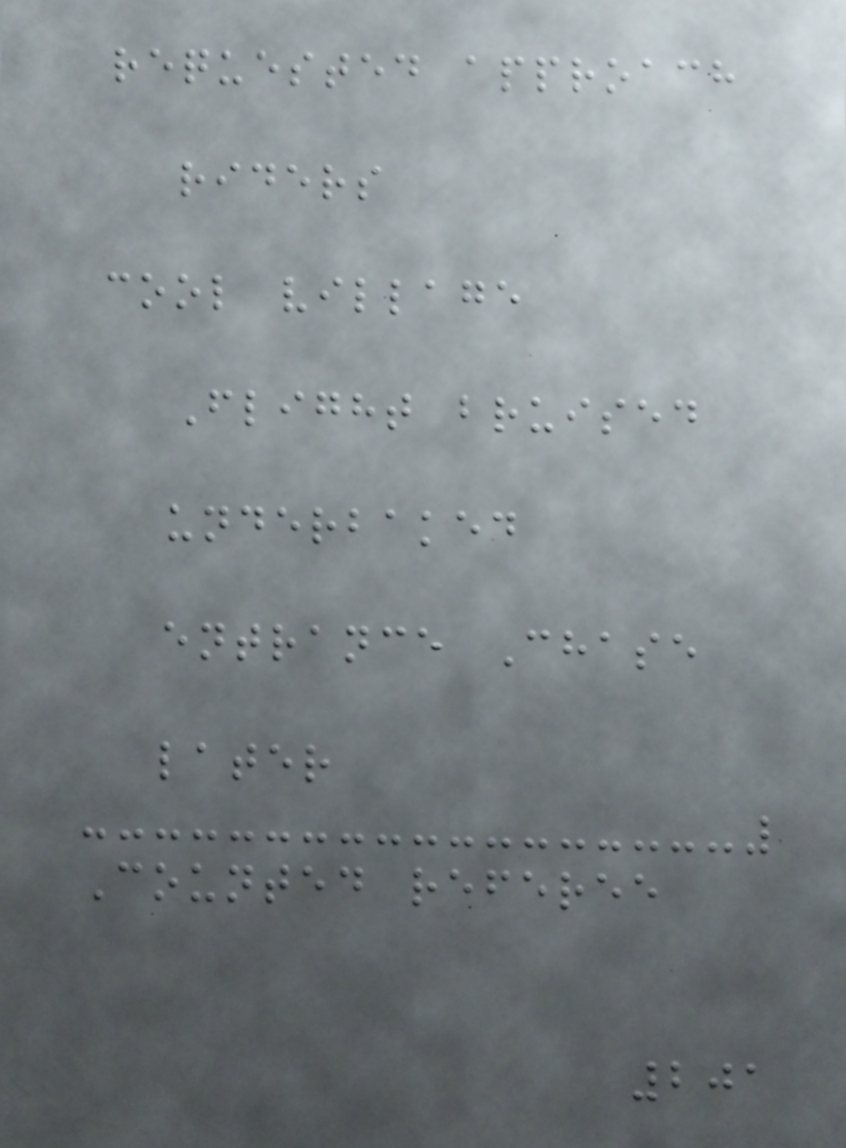requested approach
riders
cool village
Flight bruised
underbaked
entrance Chase
later
Counted referee
201
